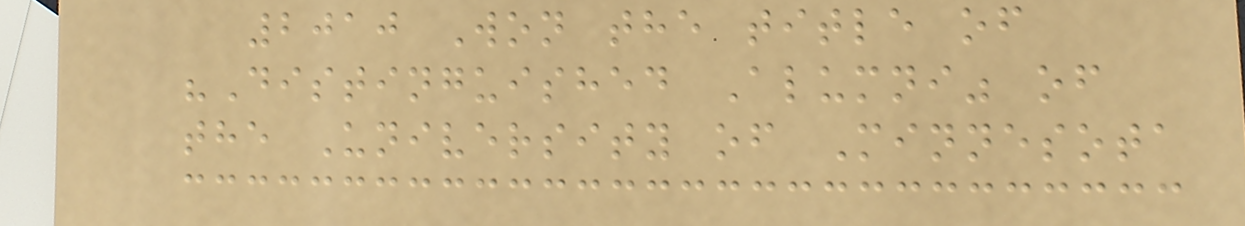2010 Won the title of
"Distinguished Alumni" of
the University of Minnesota
